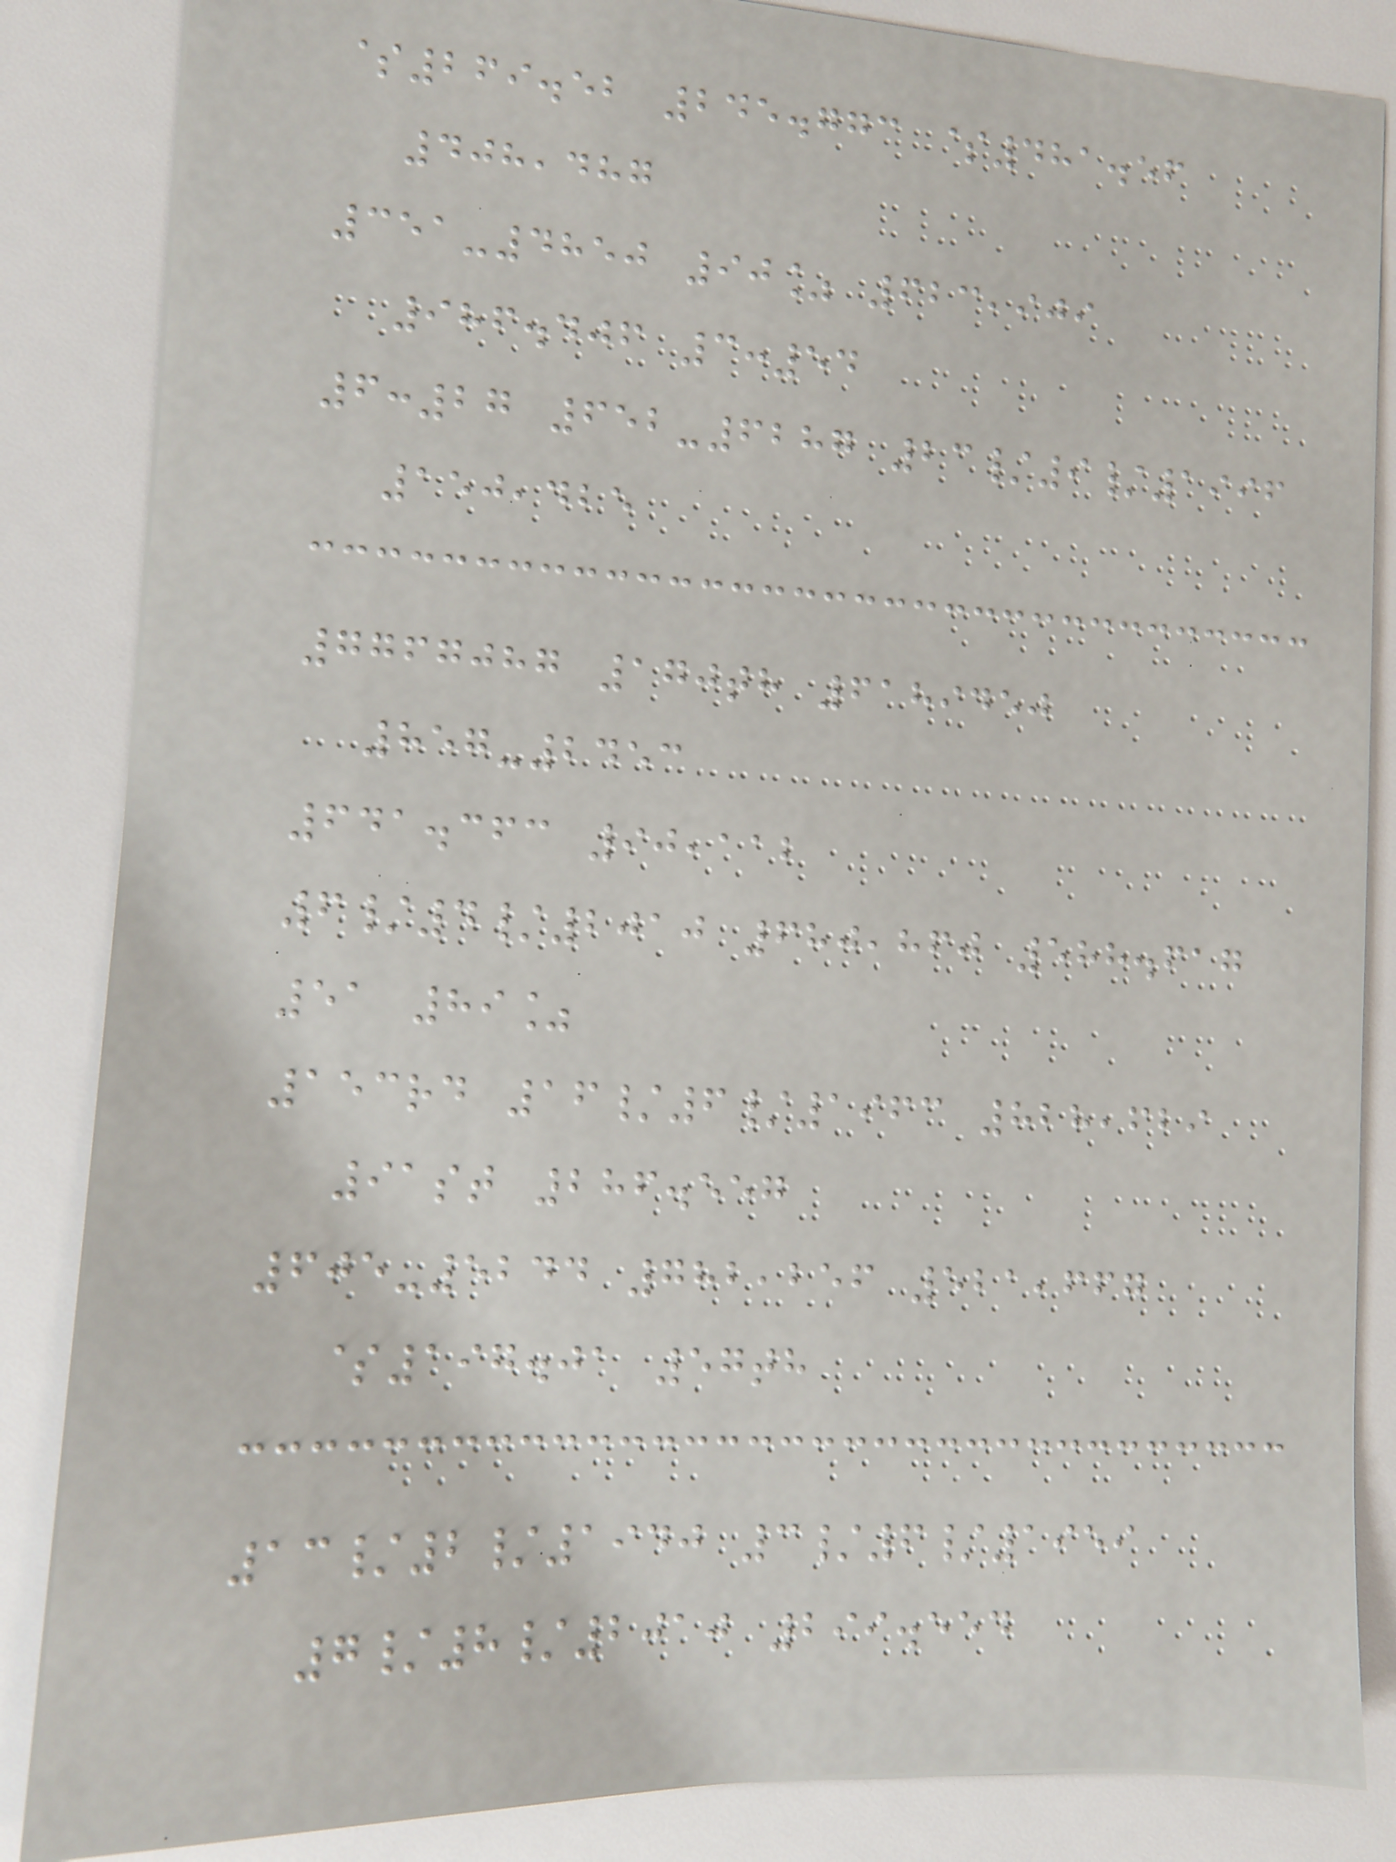$269.52 245.773 $481.56
408,487
351-4850 90% 623,909
986.406 3:54
6:27 652-6287 23/9/1996
150,425
7767087 170th 6189450
857-2453
641.363 90,112
6/4/2010 680,860 588.617
51 89%
153rd 16/6/1963 828,629
91st 286.557
605-5244 782,256 521,667
$197.01 57th
13/2/1940 3/6/1959
7/8/2010 299.554
